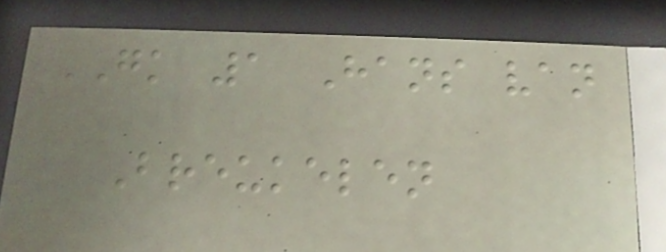GK 1 Hans van
Breukelen
